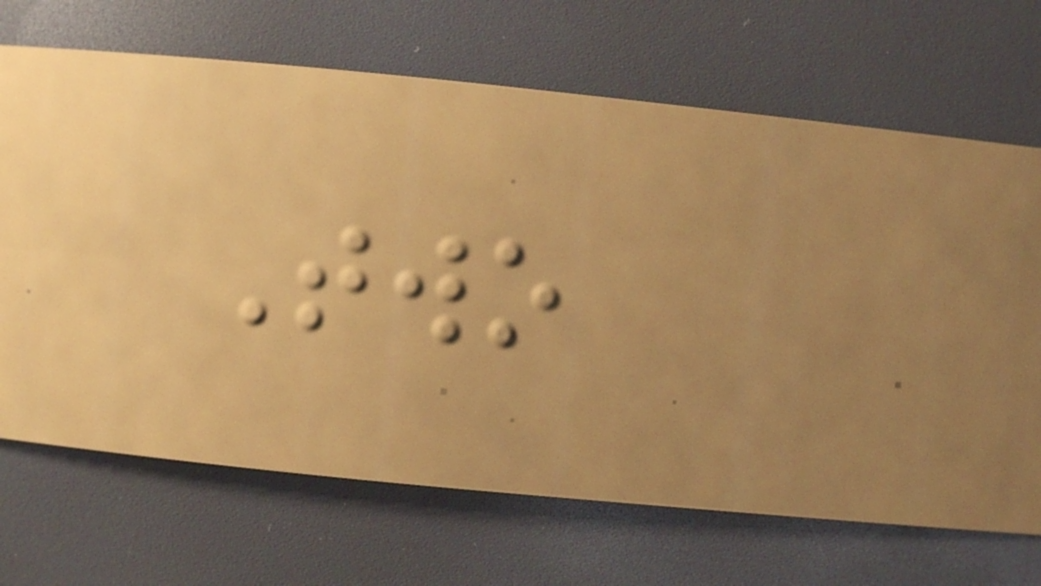Two
